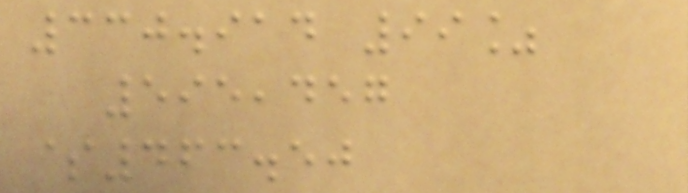330.914 99%
595,457
$463.50
